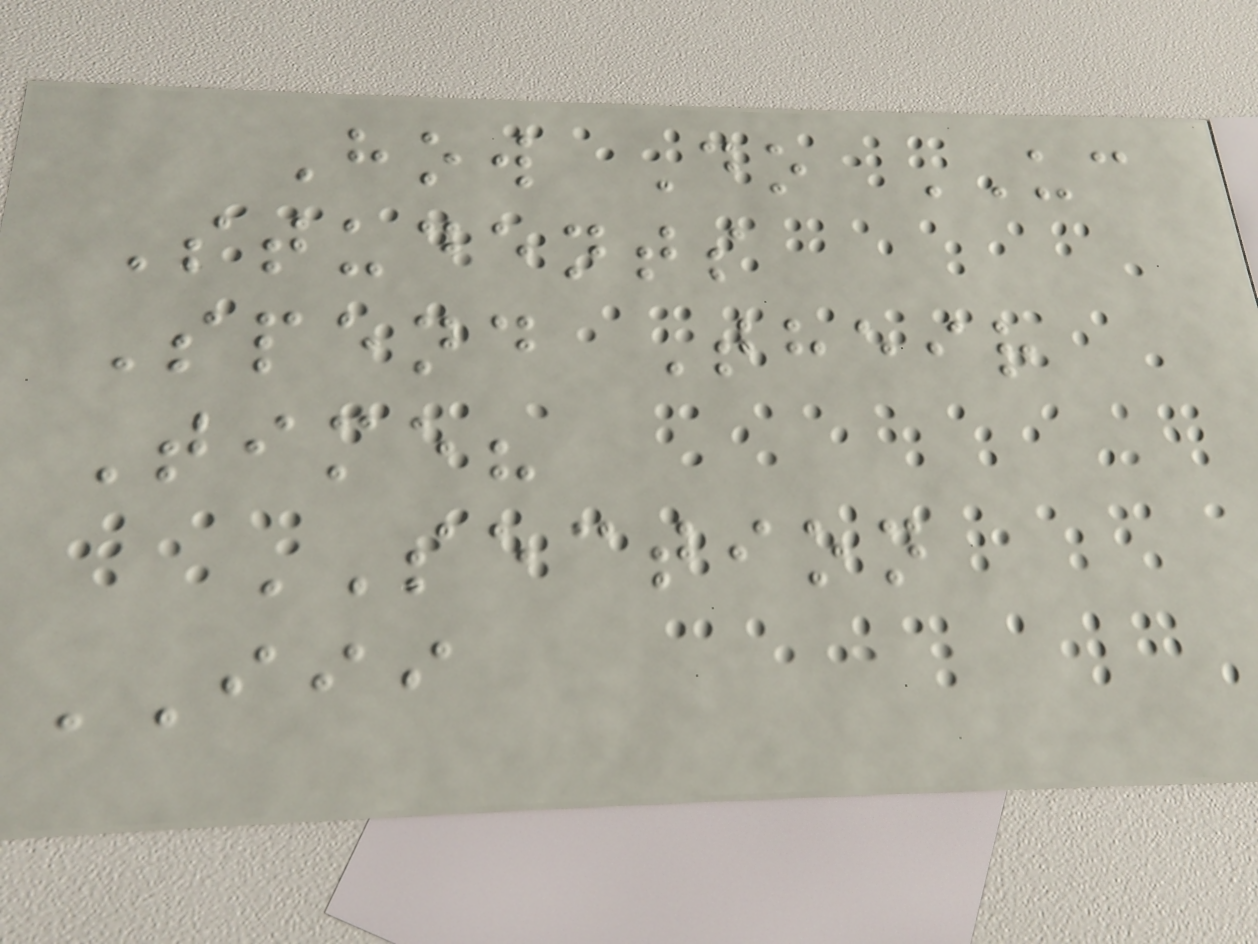How Do UC
Students
Spend Their
Time?
SECTION
III
